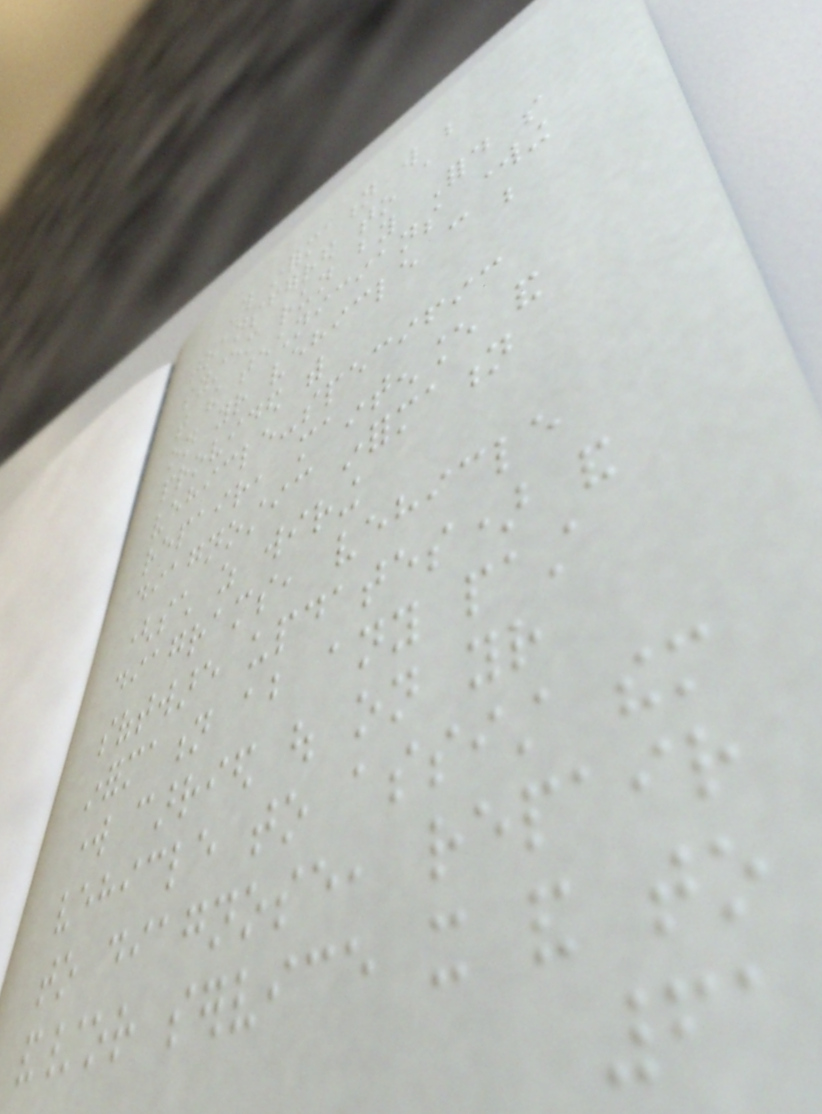This information will be
transferred to a
system run by Ford so
that the technicians working
on your vehicle can be
provided with
vehicle-specific
repair, maintenance and
diagnostic information
(such as wiring
diagrams, vehicle
software updates) and
information about any past
work carried out on your
vehicle to assist them
to diagnose, repair
and/or service it and to
61
